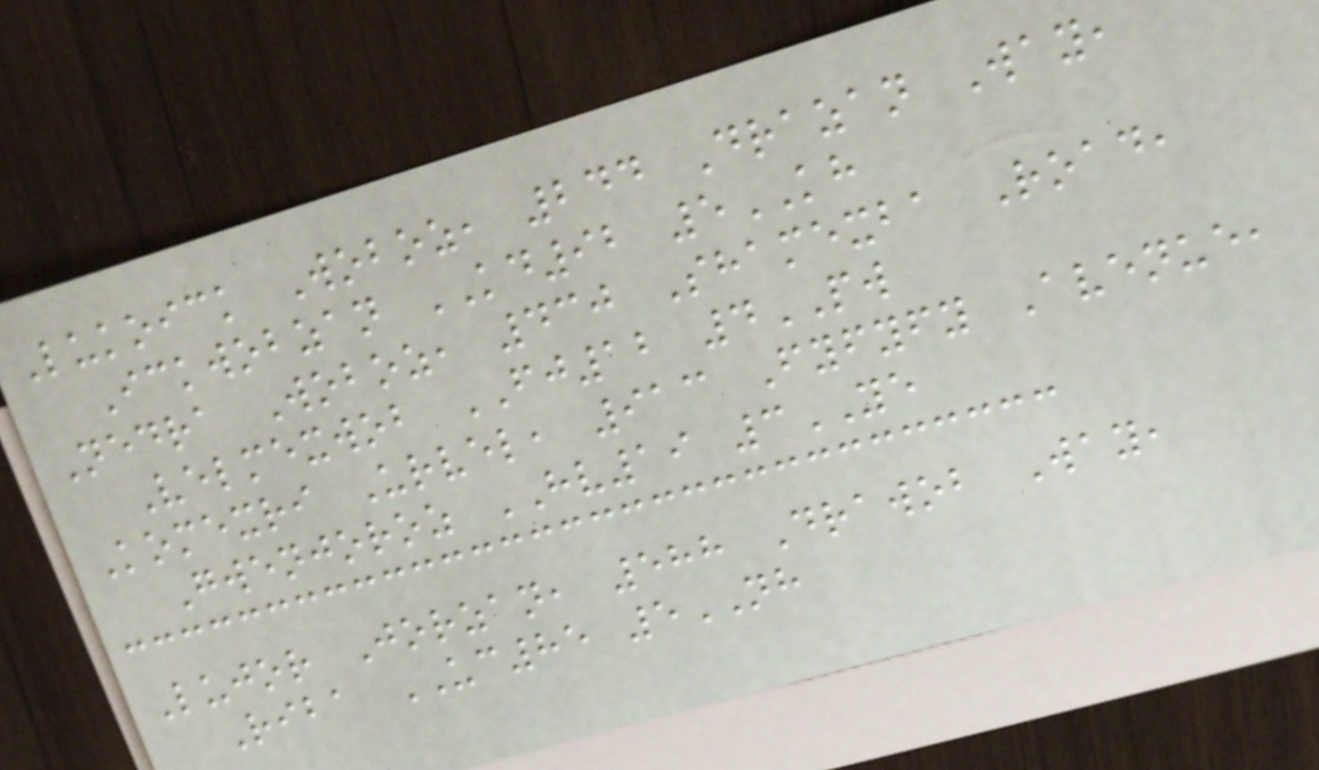Lukoick Woboz, 244 Drazan Way,
Ickwobzan KD92 5KH
Nedra Woboz, 430 Shamexba Road,
Velmexwob FJ12 4PW
Komexri Urvel, 913 Fyfyfy Avenue,
Gwenjoroz HV19 3YE
Lujor Jorzan, 588 Drawob Way,
Riba UC85 5NH
